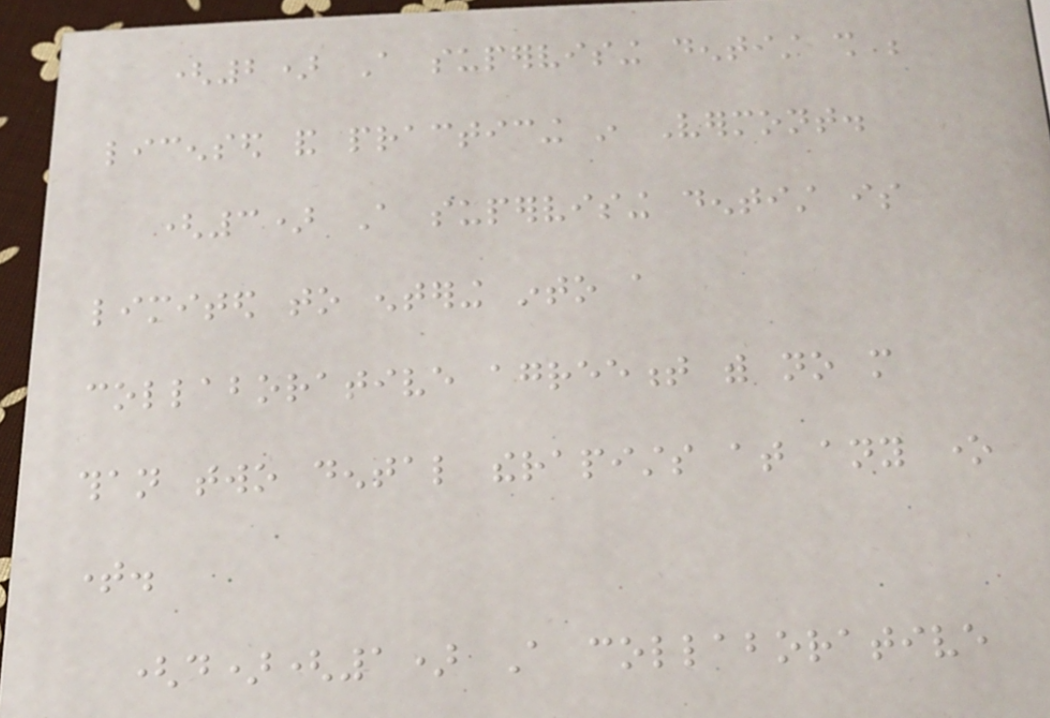(2) A supervising dentist shall be
licensed and practicing in Vermont.
(3) A supervising dentist is
limited to entering into a
collaborative agreement with no more
than two dental therapists at any one
time.
(d)(1) A collaborative
